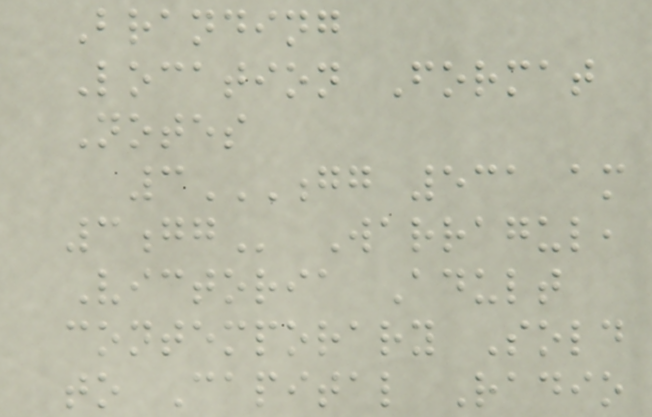Branding
Location Format
Notes
3GG 531 AM
3GG Warragul,
Victoria Adult
contemporary Sold
to Capital Radio
